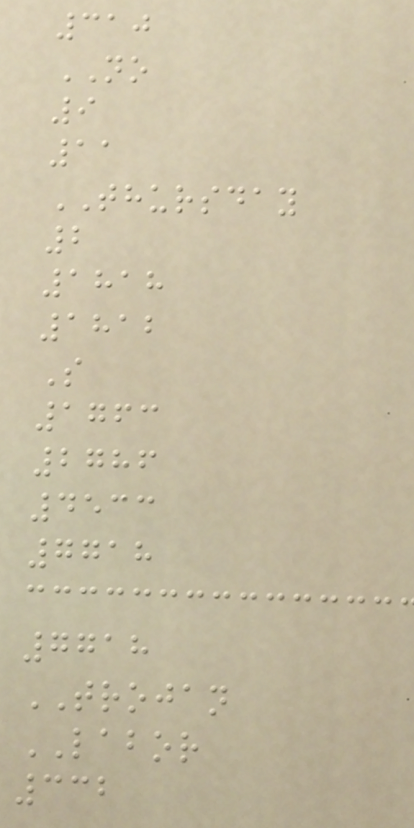310
NO
9
11
THURSDAY
2
1818
1812
S
1763
2786
4533
7718
7718
TROJAN
LABOR
332
